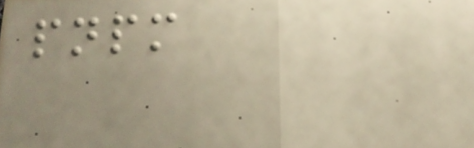pnpm
